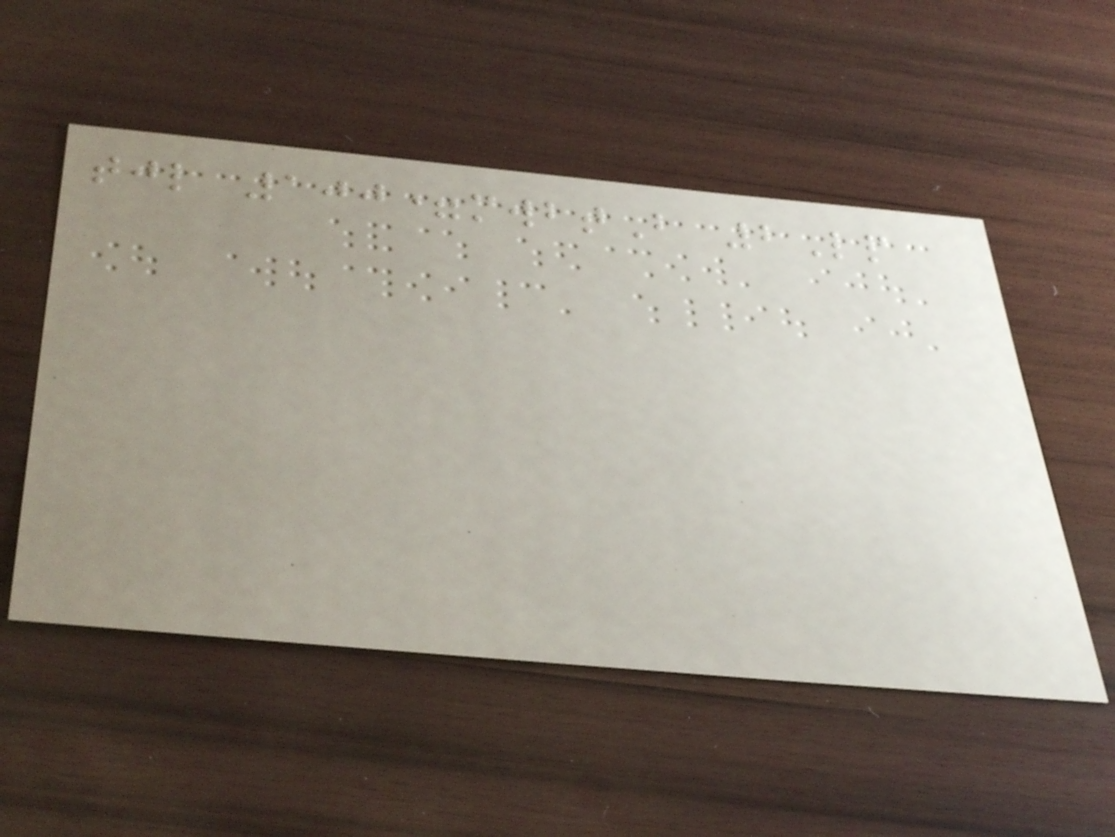tjl 100=mwbtB 2Lp
